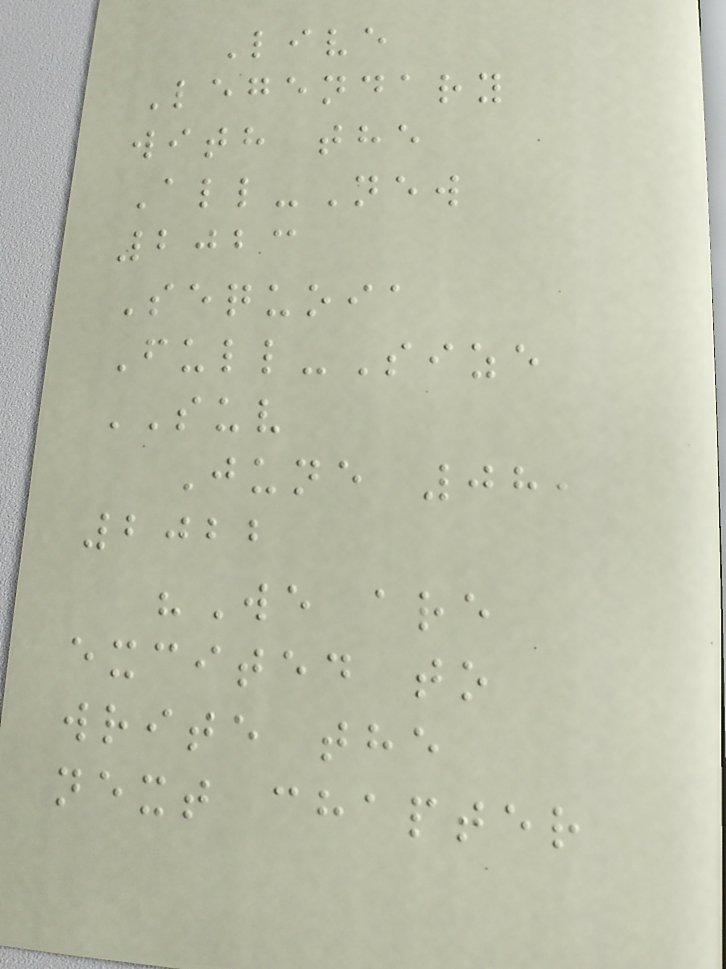Live
Legendary
with the
All-New
2023
Sequoia
Full-Size
SUV
June 08,
2022
"We are
excited to
write the
next chapter
